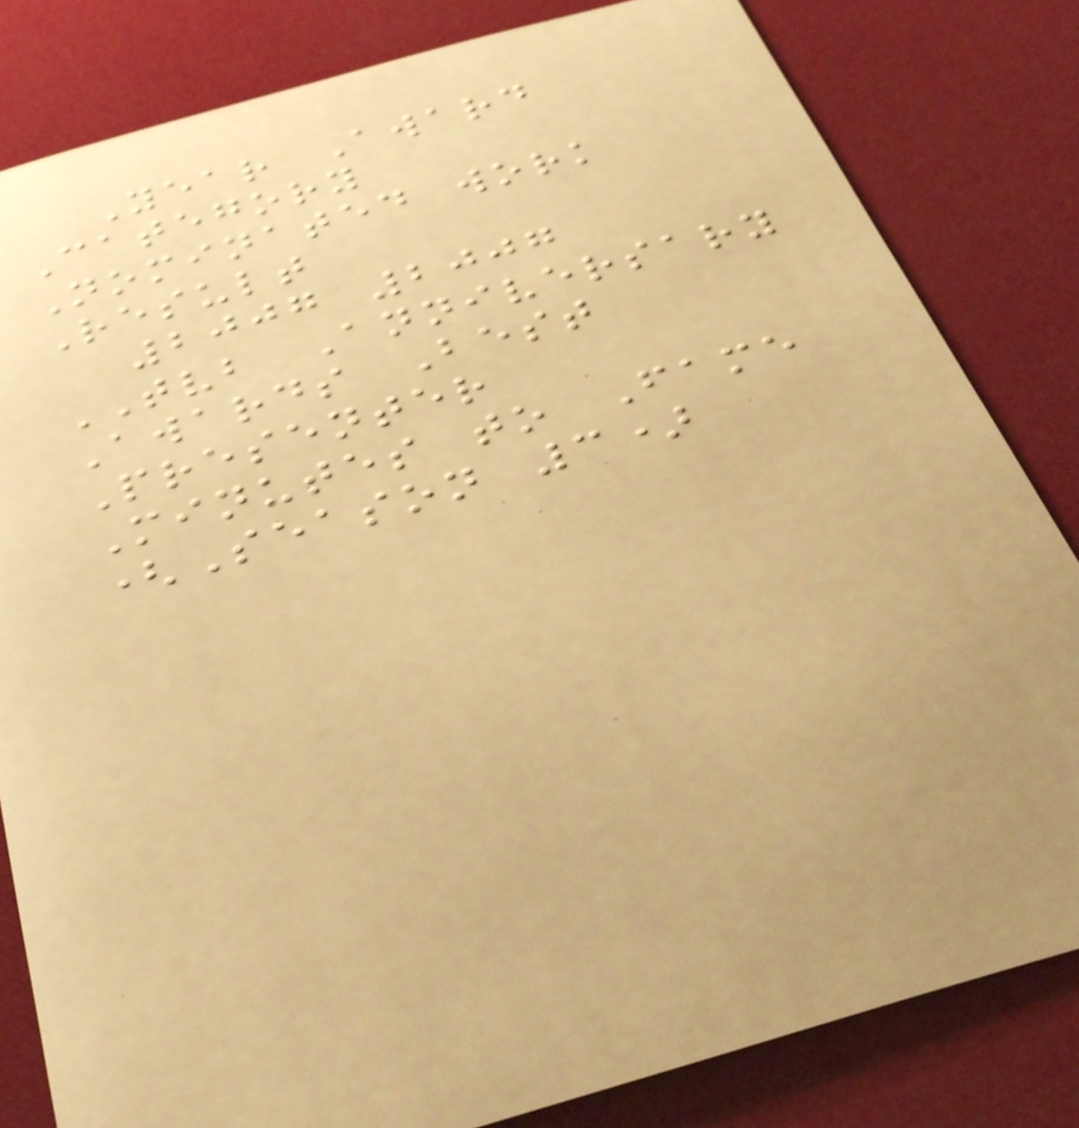Year Award
Category
Nominated work
Result
2007 2007
TVB Anniversary
Awards Best
Presenter
Minutes to Fame
(Season 3)
